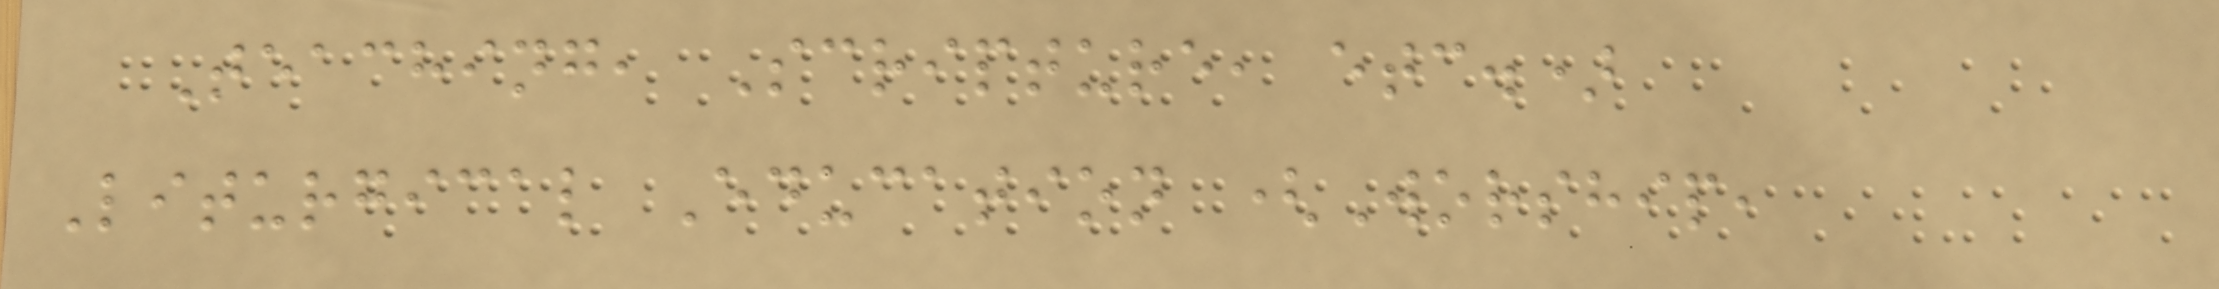Teaching, Scripture, etc.)
Liturgical Education (Worship,
